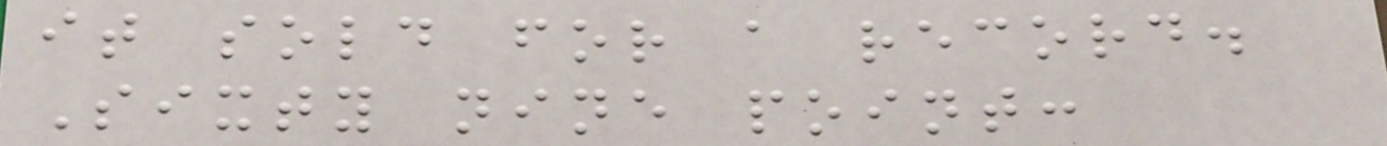it sold for a record.
Sixty nine point:
